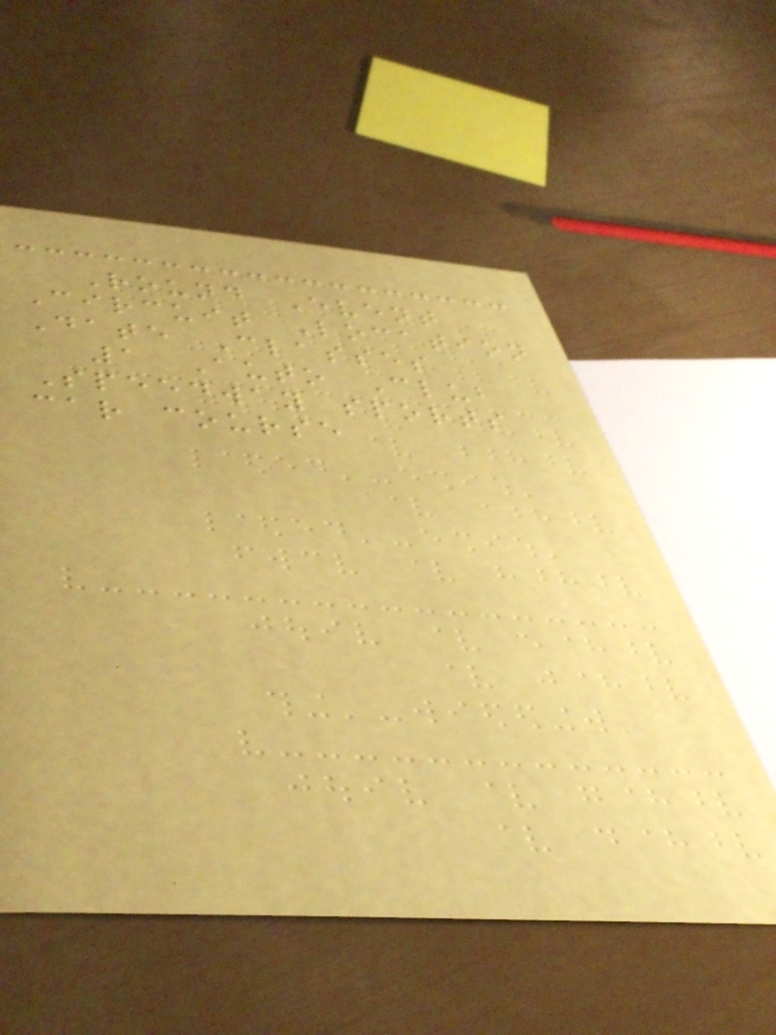Round Event
Circuit Location
Date Classes
1 Auto Club
Speedway sports
car course
